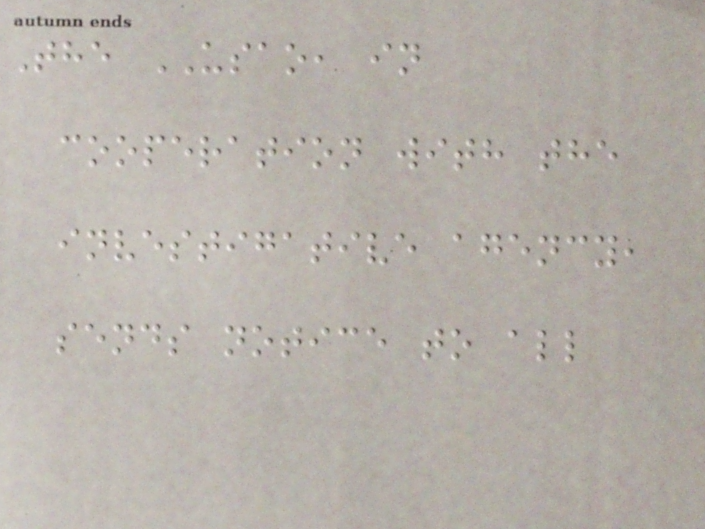The USAO, in
cooperation with the
investigative agency,
sends notice to all
